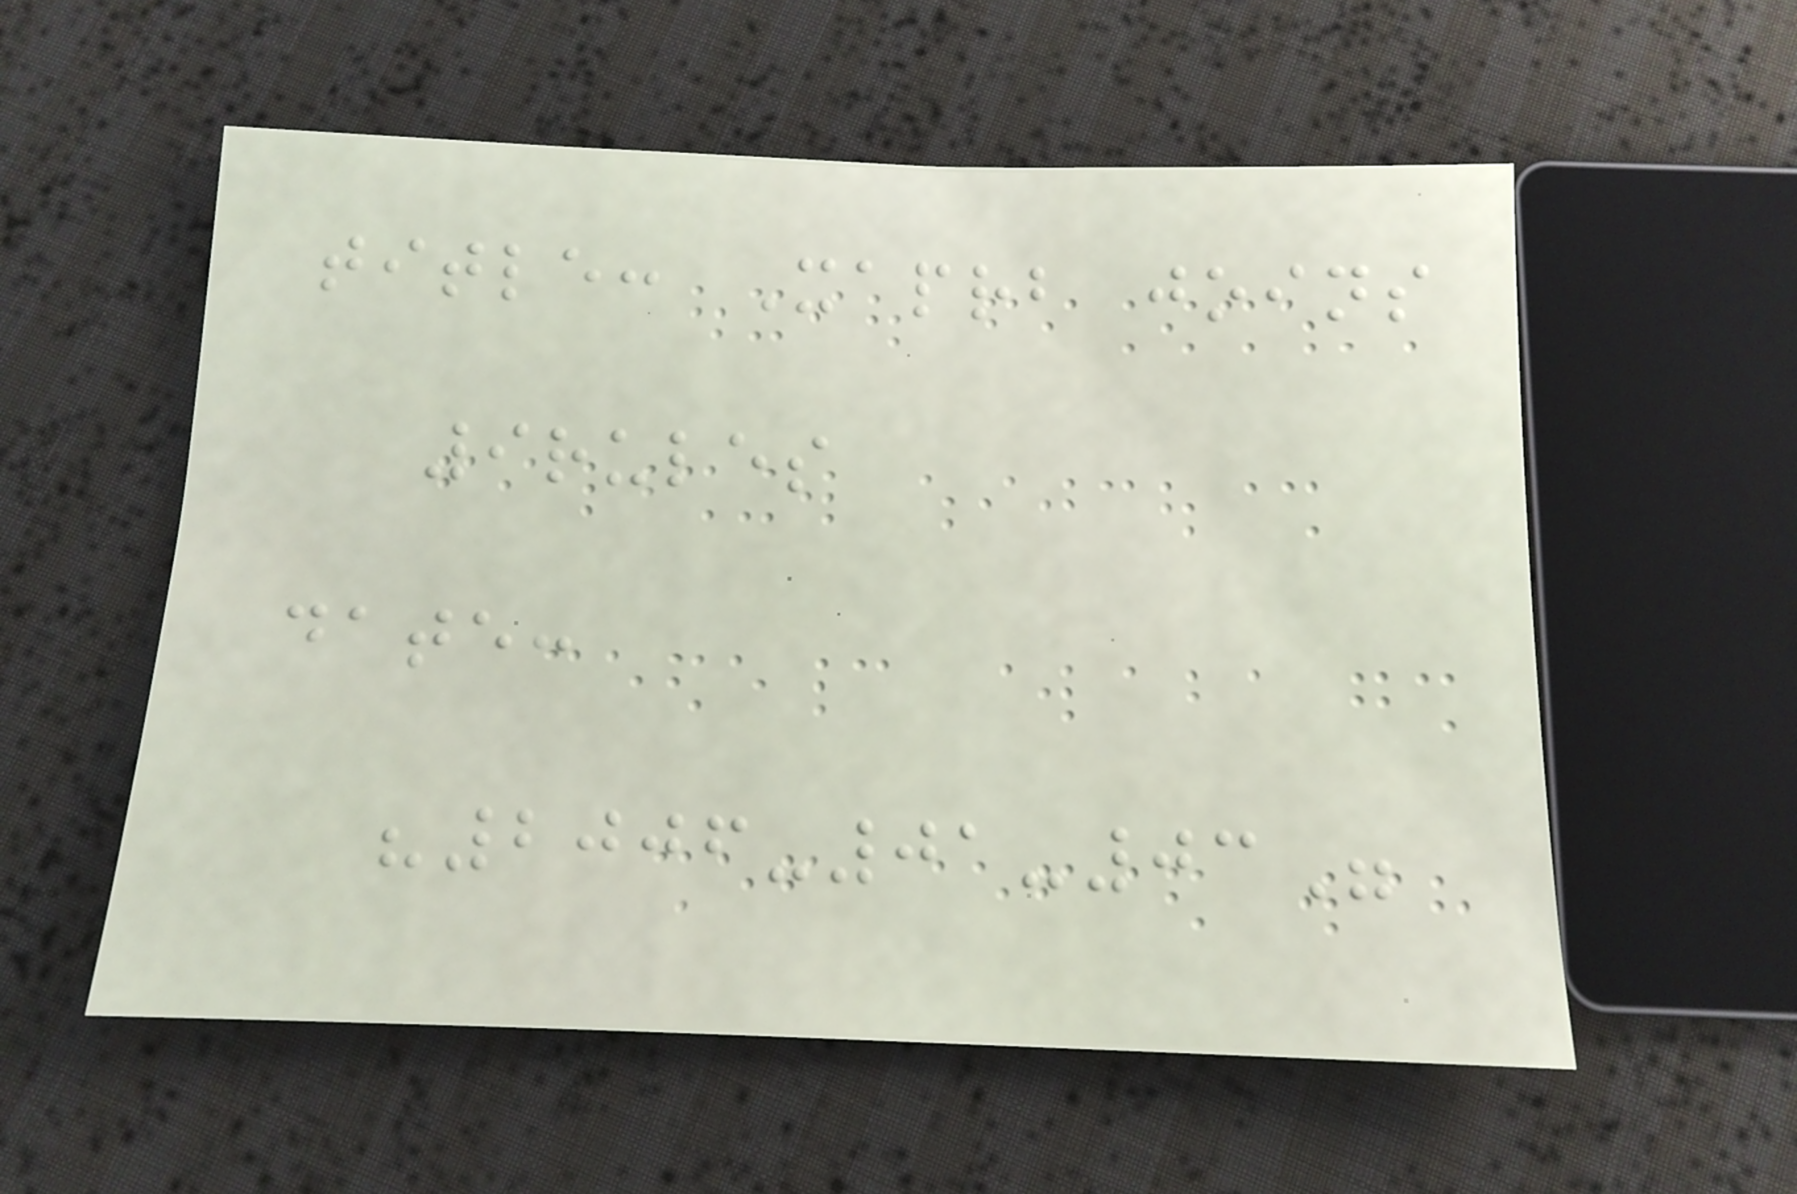title: Xaprb joins
9rules
date:
"2006-01-03"
